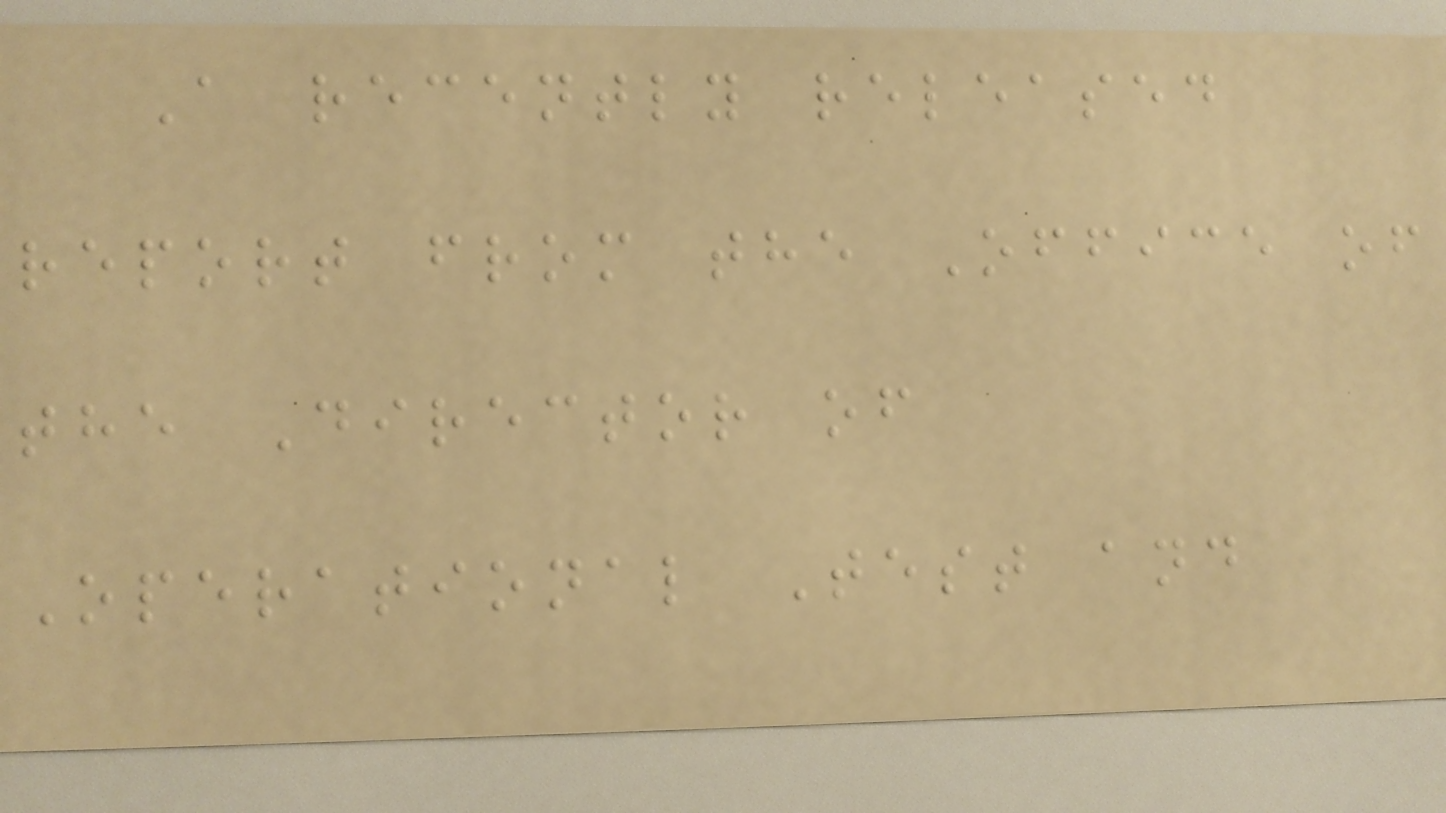A recently released
report from the Office of
the Director of
Operational Test and
